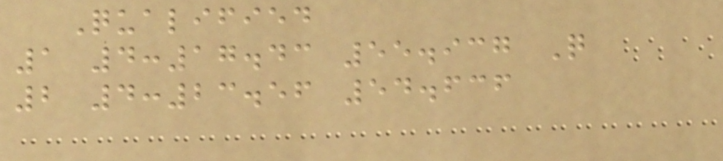Qualified
1 4:17.43 55.937 Q
2 4:23.56 54.636
